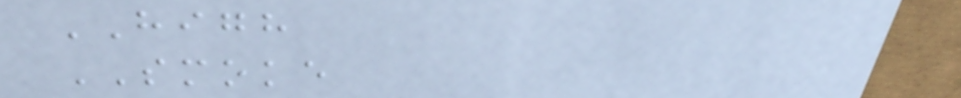HIGH
SMOKE
